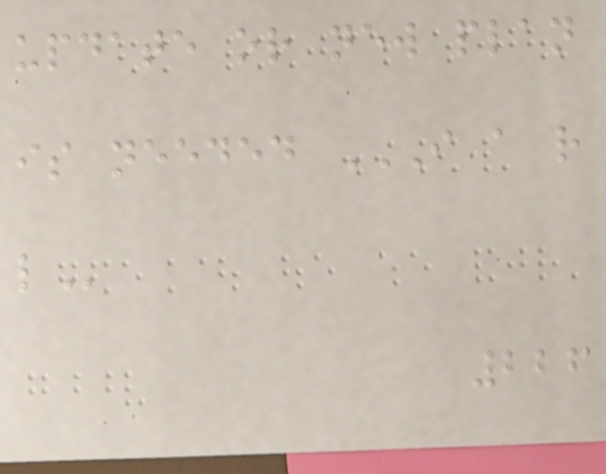update or new plan
is needed I A R
L
226
